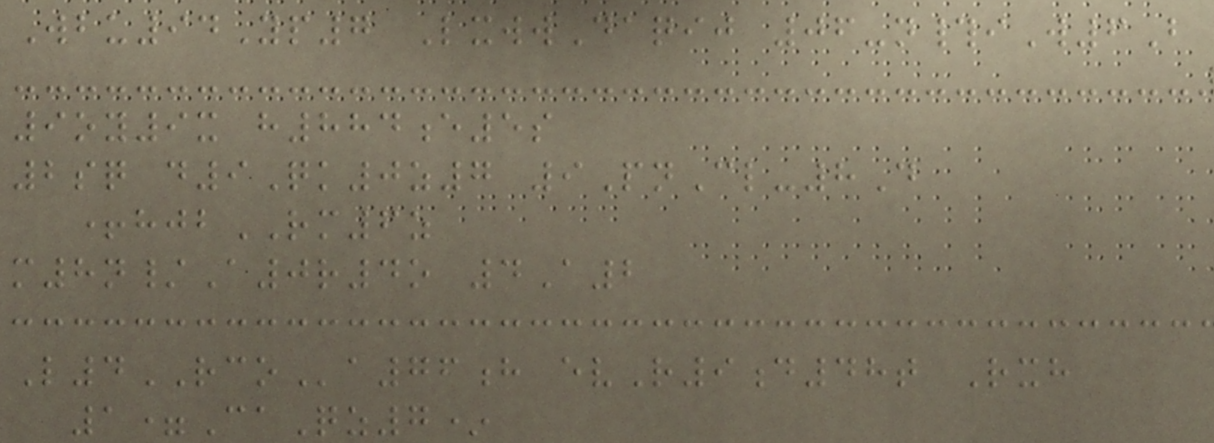Wbu94Yp7 LxwwDaqij 06-n#iW6B
9oy9x h884e5s
2sq d9Qk0z7 9PnCl-8D
+hjbRM6z
m8n/A0r4o 4A2
L4RCOa76h evR9d48t Rxh
1=CaQz7*
